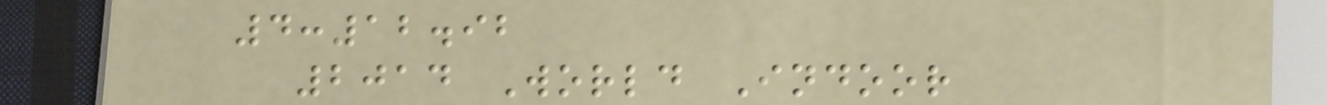4:12.92
2014 World Indoor
